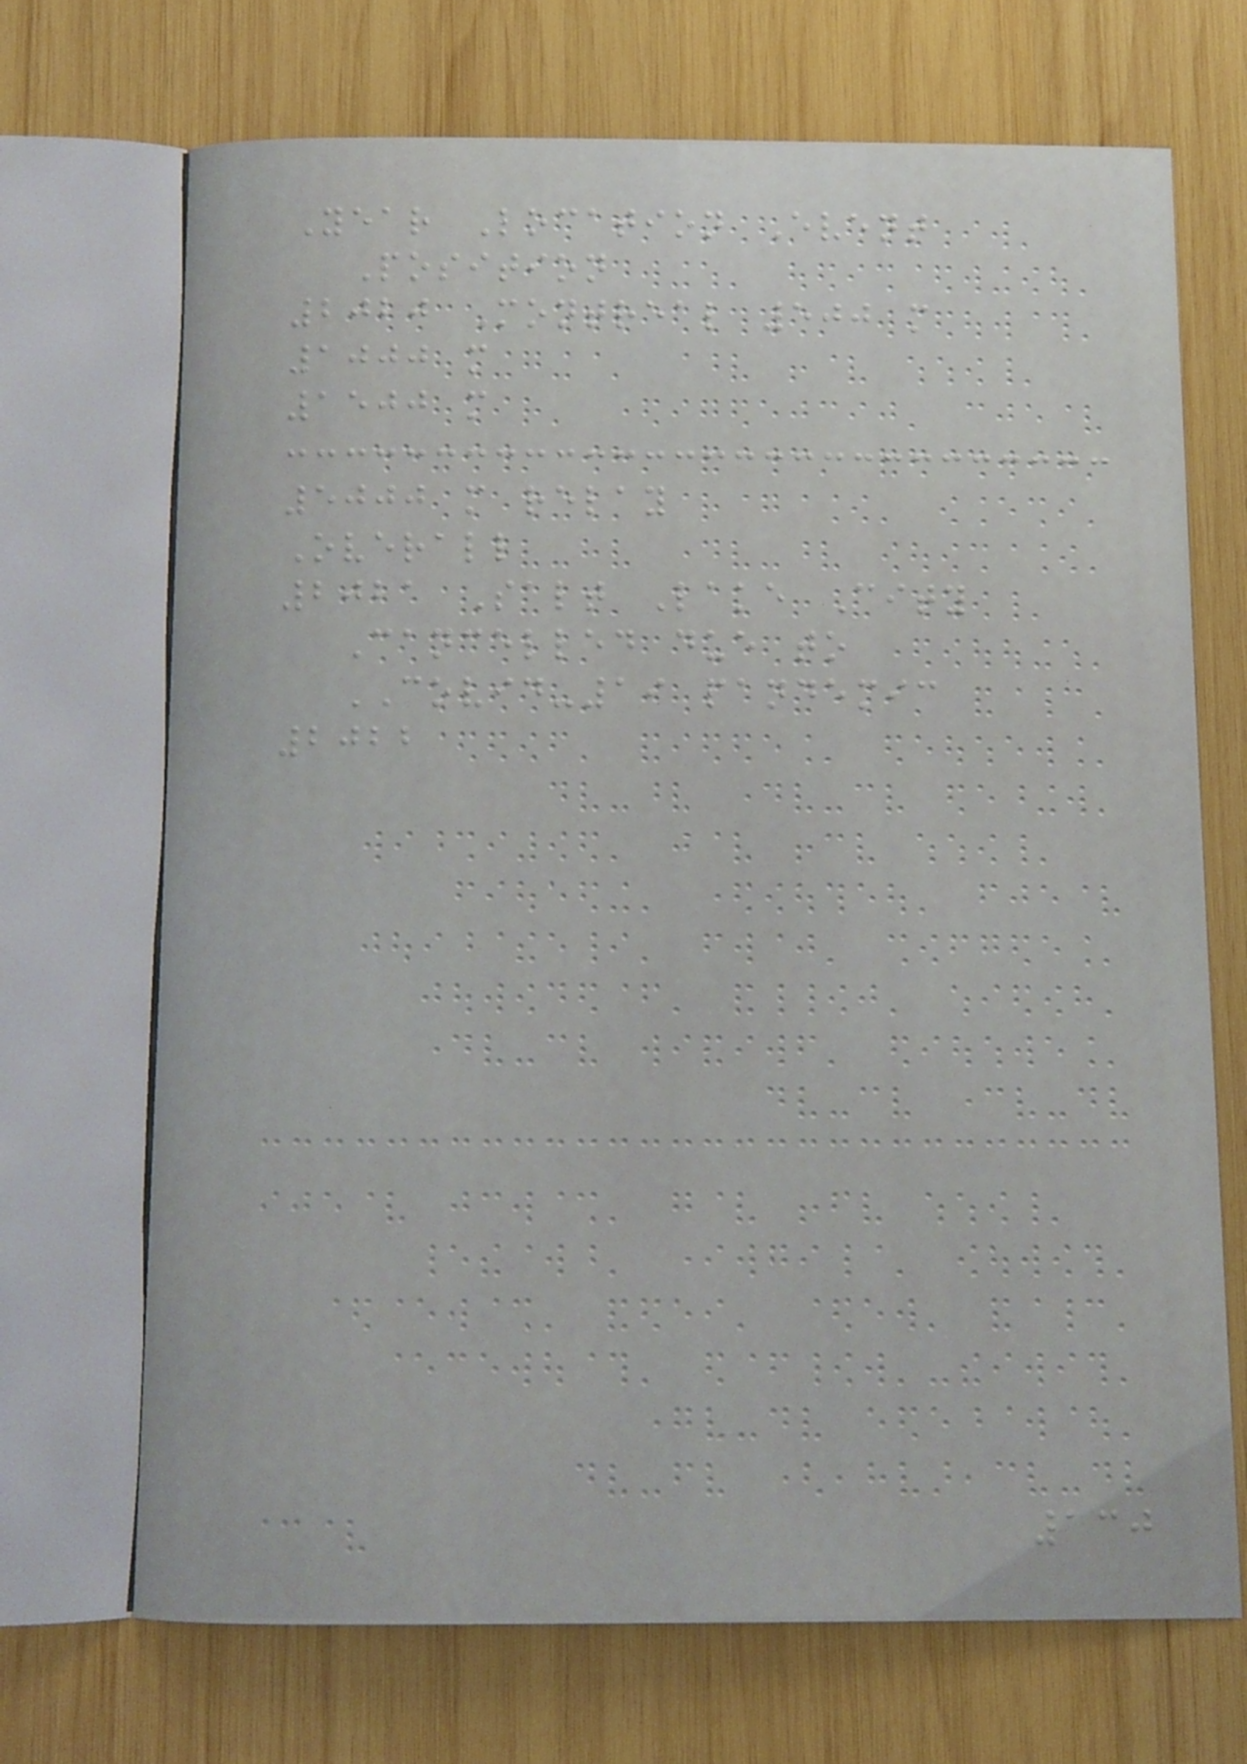Year Location Event
Position
2020 Montreal 500 m
1000 m
1500 m
5000 m relay
Overall
2021 Salt Lake City
Cancelled due to
COVID-19 pandemic
2022
130
